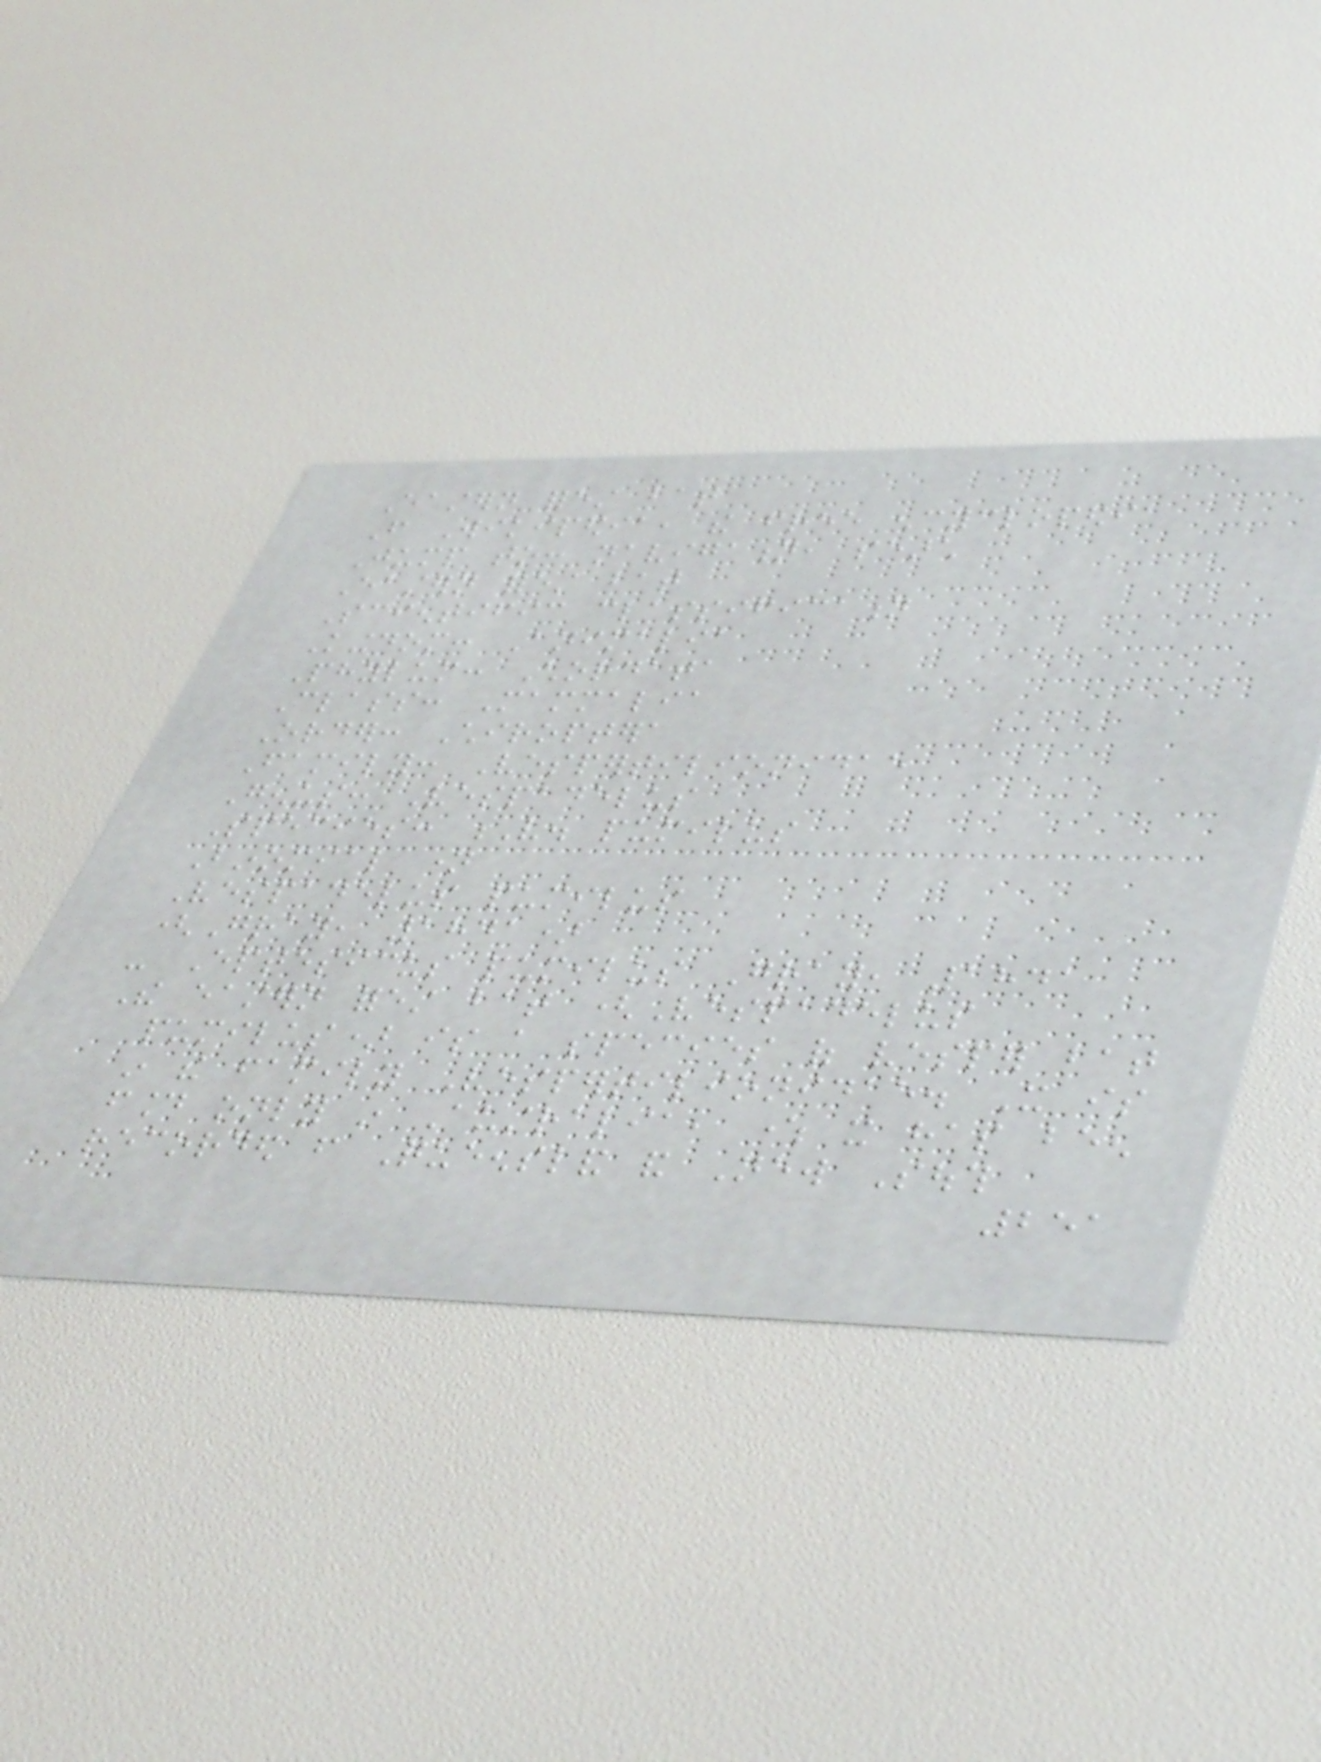Eastern forest bat
From Wikipedia, the free encyclopedia
Jump to: navigation, search
Eastern forest bat
Scientific classification
Kingdom: Animalia
Phylum: Chordata
Class: Mammalia
Order: Chiroptera
Family: Vespertilionidae
Genus: Vespadelus
Species: V. pumilus
Binomial name
Vespadelus pumilus
(Gray, 1841)
- Eptesicus pumilus Gray, 1841
The eastern forest bat (Vespadelus
pumilus) is a species of vesper bat
in the family Vespertilionidae. It is
found only in Australia, where it has been
recorded from Queensland and New South
251
